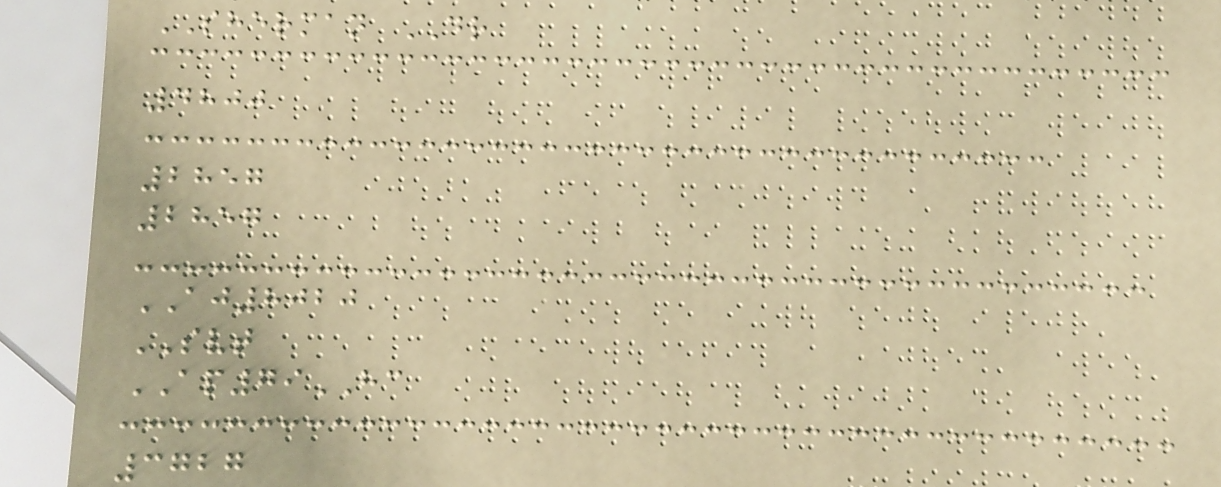SHERMAN DR
4800
2857
2857
AJ8020
SVT
AP79HC
3727
